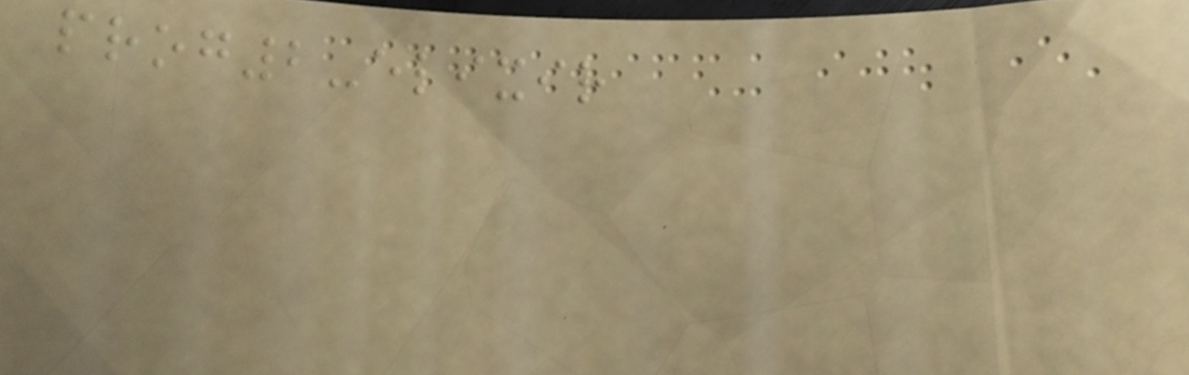prog2-elixir
